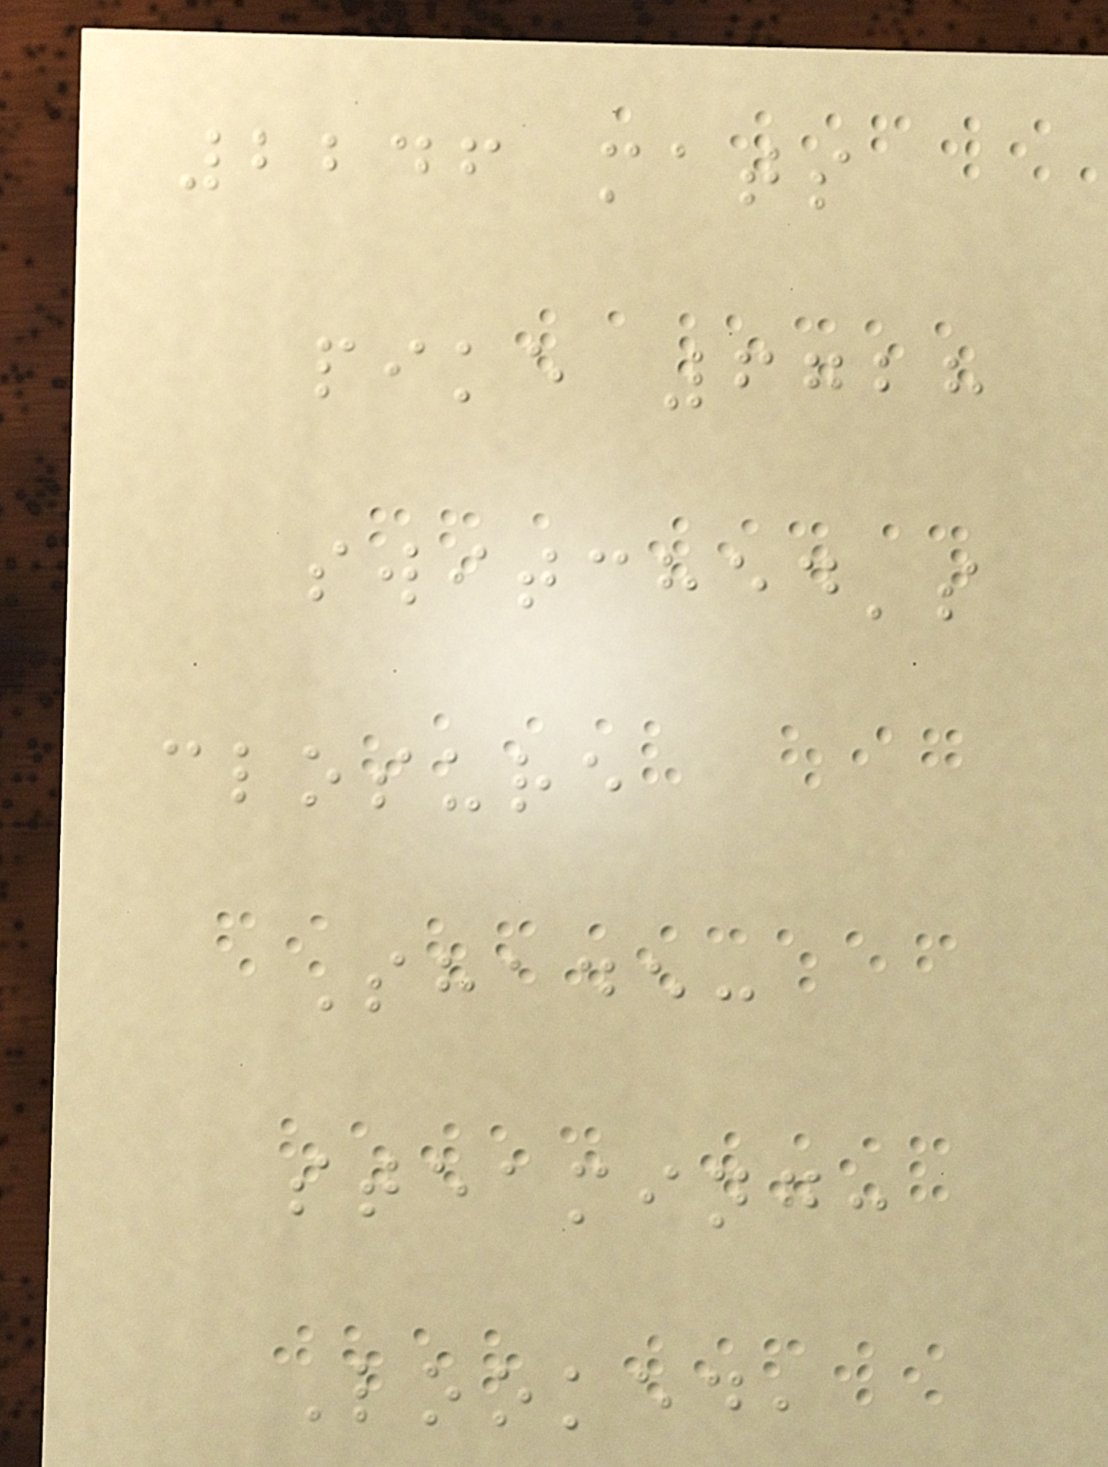2246 mats
pike 6728
switched's
closure
Shade:
steaming:
Looked,
